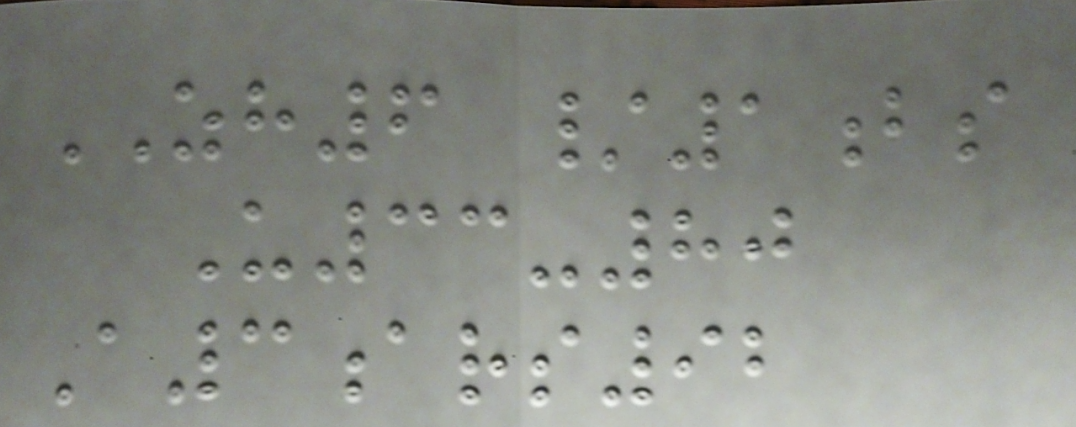ZH6 /1bs
U33-80
A3ars92
